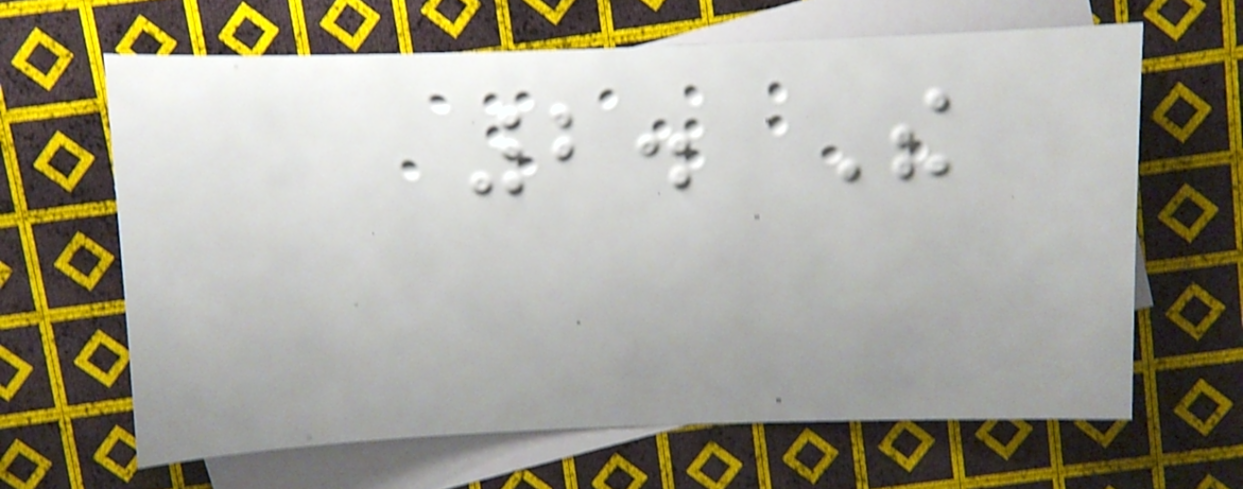2. The
